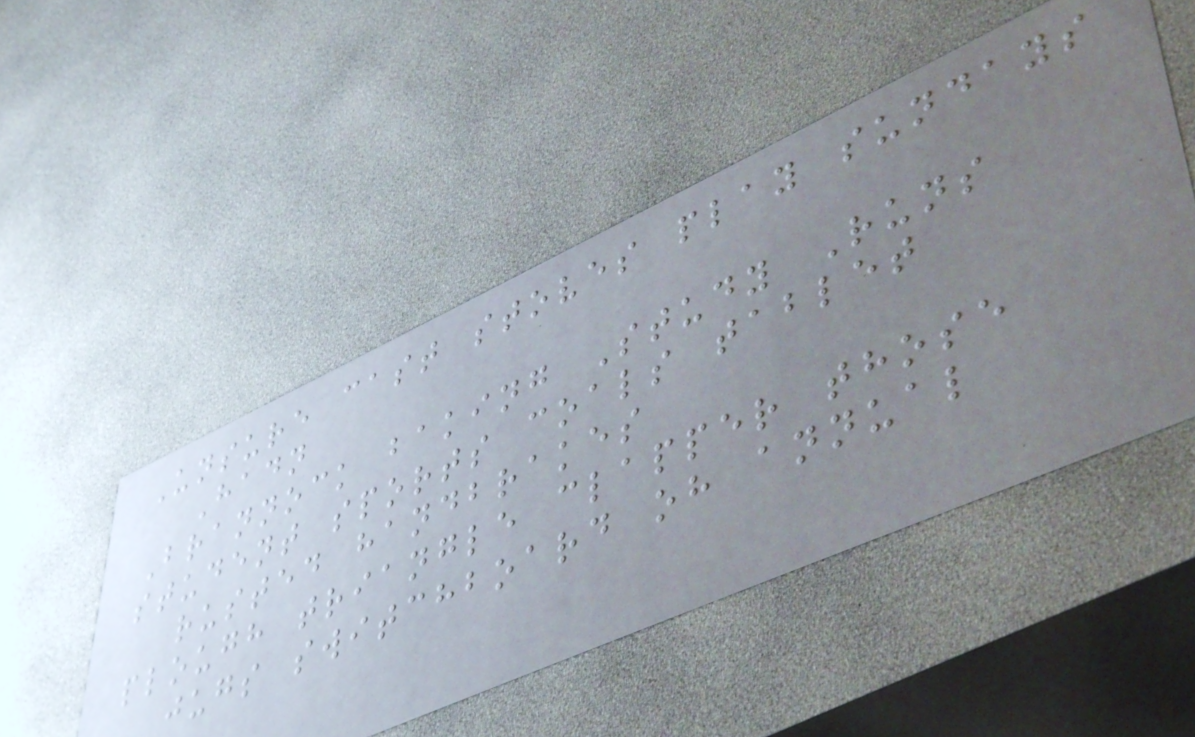Unsure cast stoves play sundays
Hadn
Brannock baking Study Runs
student sports coals tablet
rusted handbrakes
plough triangle clapper those
jugs switchboard oh annual
